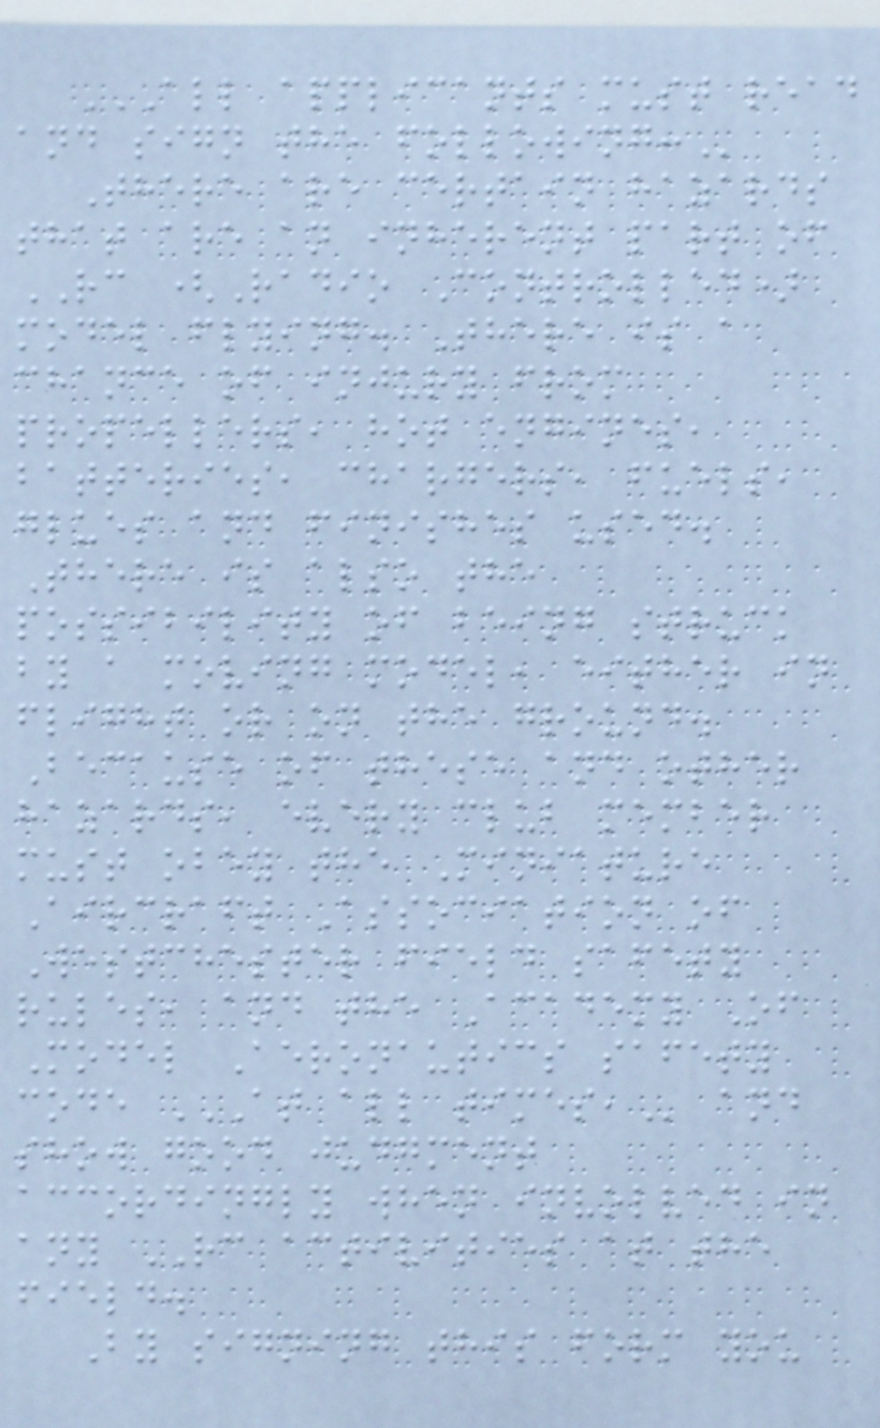ALL APPLICANTS MUST READ
AND SIGN THE FOLLOWING:
There are certain hazards
that are an inherent part of
RC (Radio Controlled)
model flying. There is a
chance of injury from
propellers, hot engines,
batteries, chargers, fuels,
glues and finishes used.
There is also the
possibility of being struck
by a moving model, either in
flight or on the ground.
Because of these and other
hazards, every club member
must obey the Miniature
Aircraft Association of
Westchester field safety
rules, and the Academy Of
Model Aeronautics safety
code AT ALL TIMES, and
show good judgment
accordingly when involved in
any RC activities at the
field.
By signing this form you
